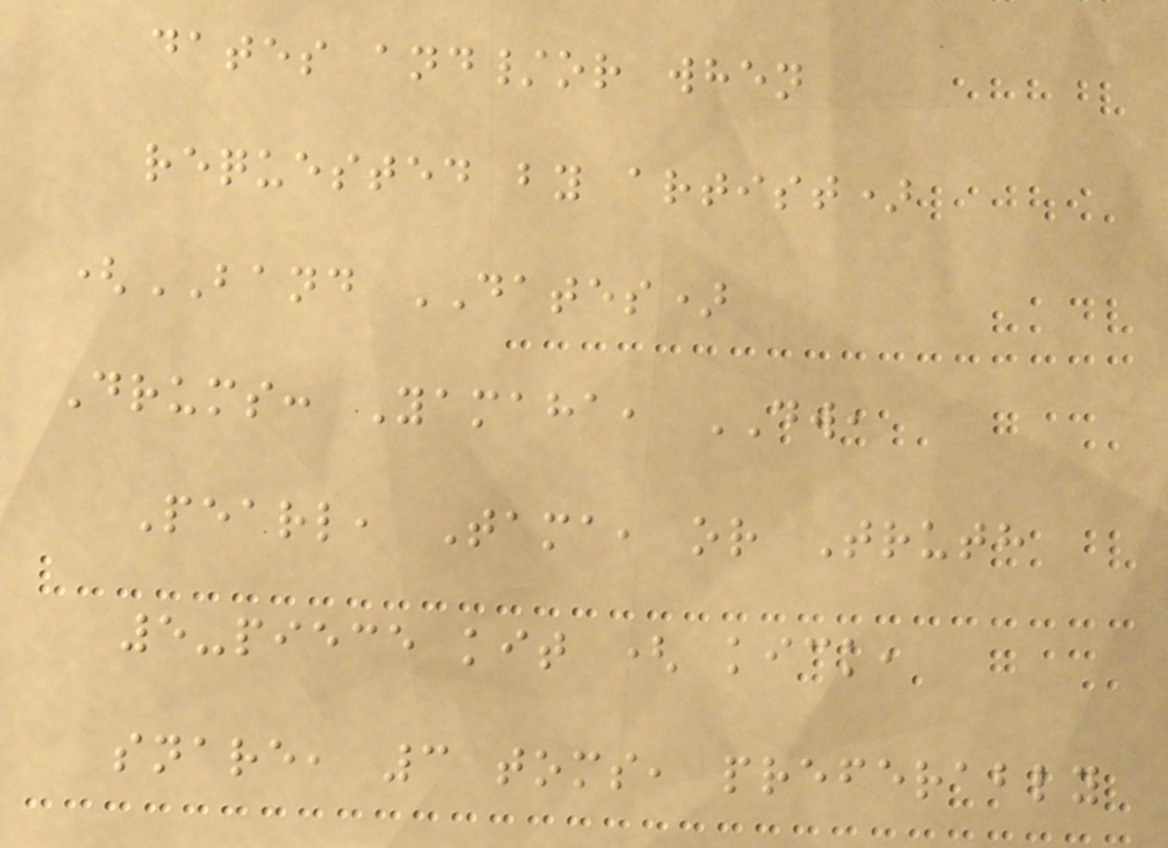dates and/or when
requested by artist)
(BAND DATES)
Drums: Yamaha, DW,
Pearl, Tama, or Truth
5-piece kit ( kick,
snare, 3 toms, preferably
